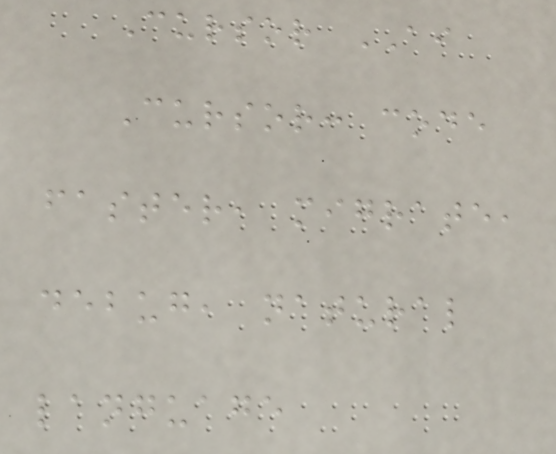Cursor AI
Cursor: code
faster, migrate,
debug, natural
language
